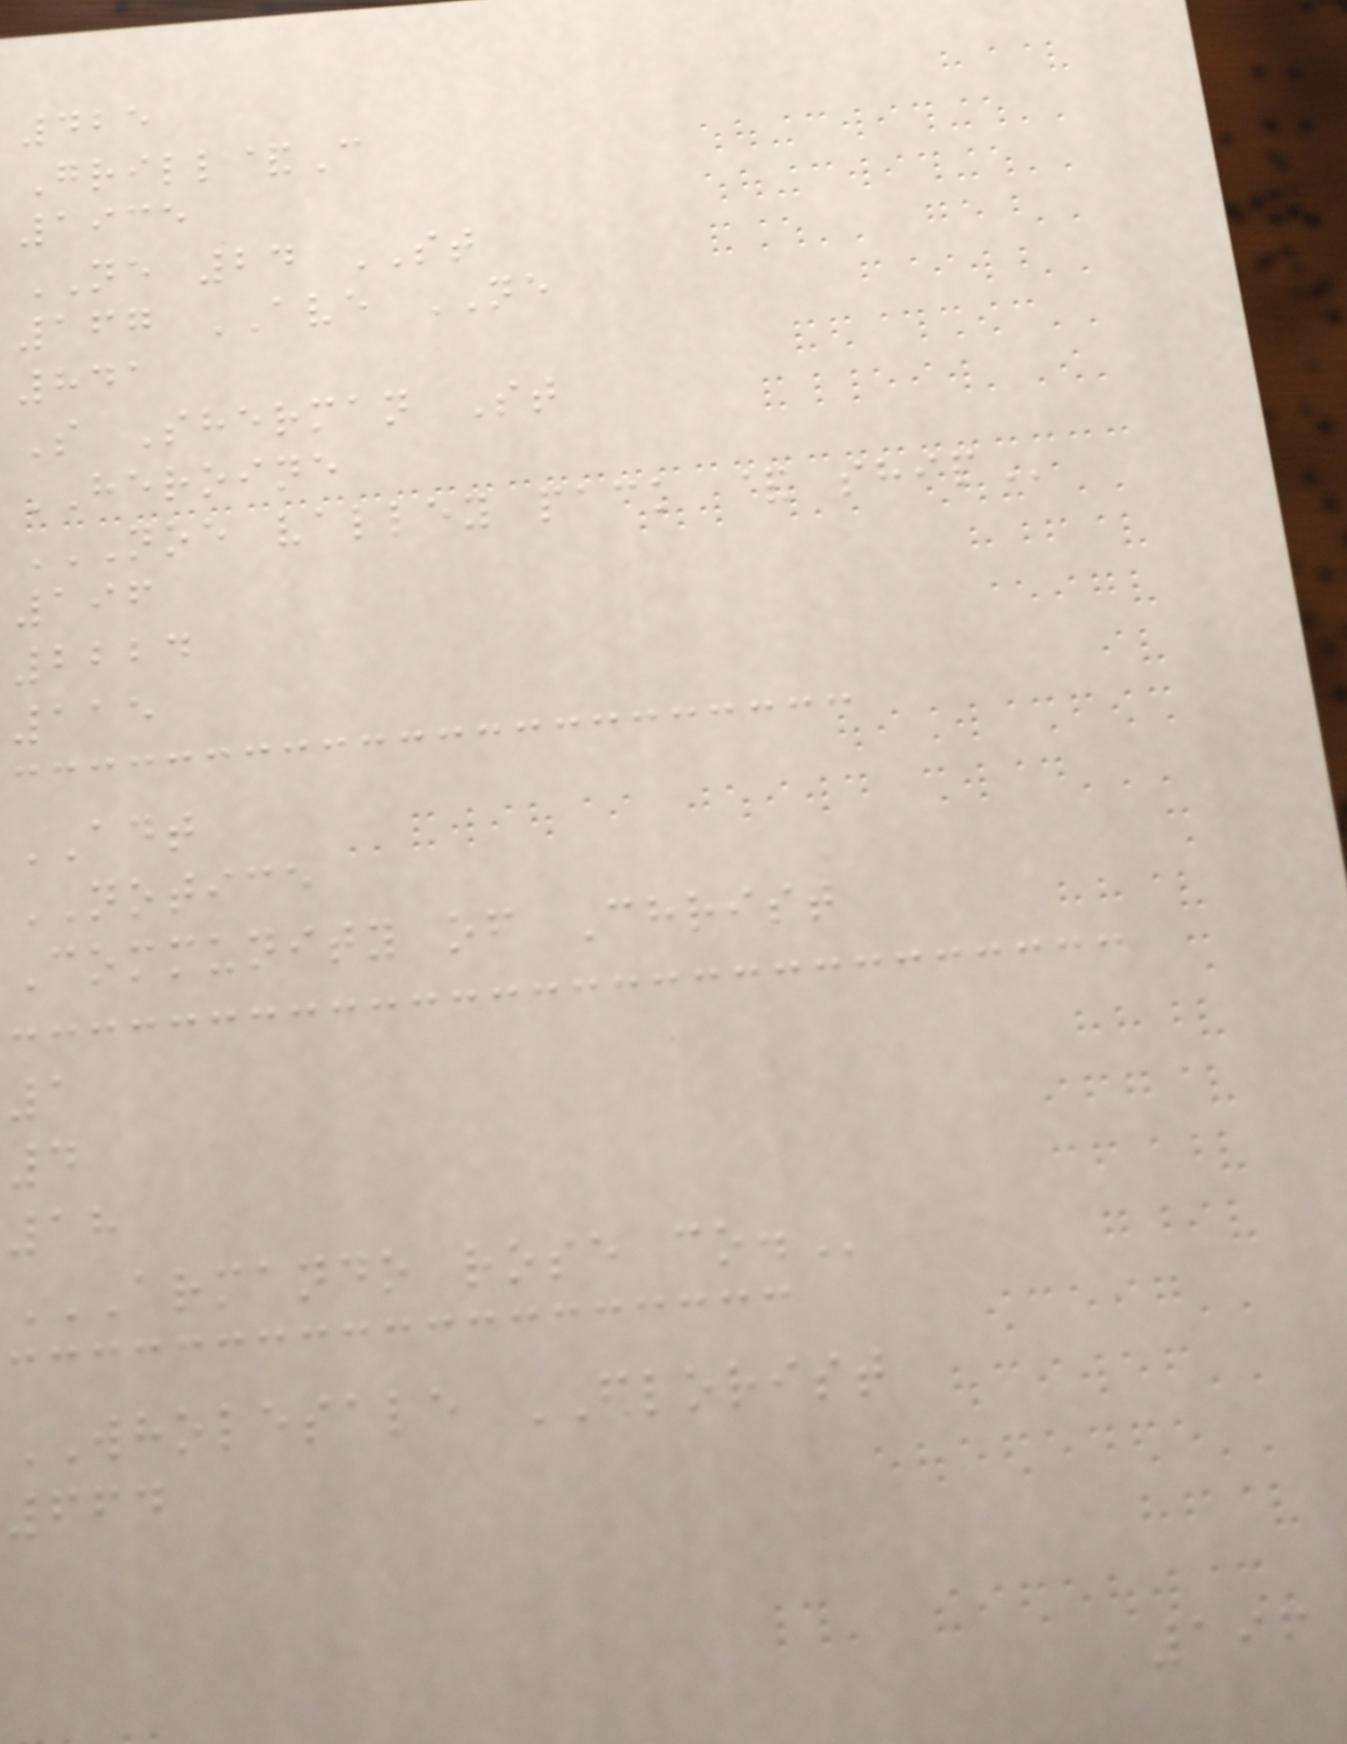425
Grill&C
1935
NE 24 ST
167 AVE NE
841
S Sherman St
HEROINE
NOE VALLEY PACK & SHIP
196
2224
115
ADT
NOTICE
Community of Christ
1
4
18
ARMANDO ROSE CO.
WHOLESALE FLORIST
664
196
